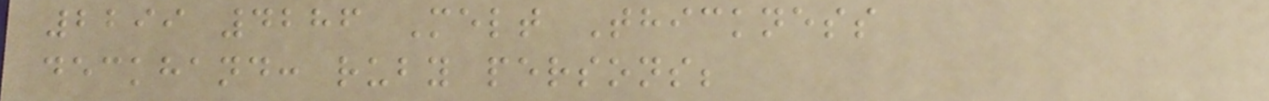2299 4286 Melt Thickness
deckhand: ruby persons;
